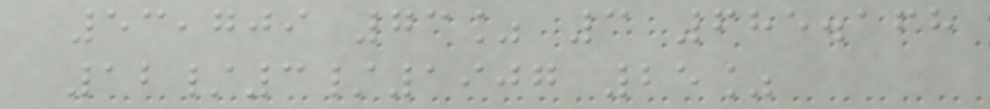53,709 73% 3 685.168
12/3/1907 25%
